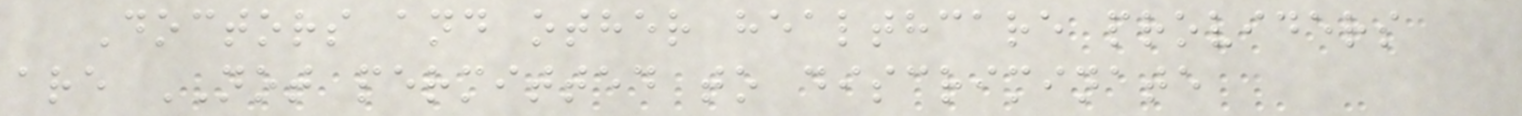Doctors and other healthcare providers
are NOT permitted to discriminate
